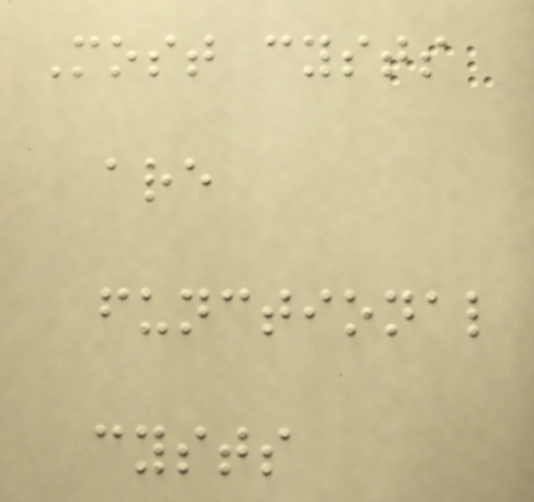Most cysts
are
functional
cysts
